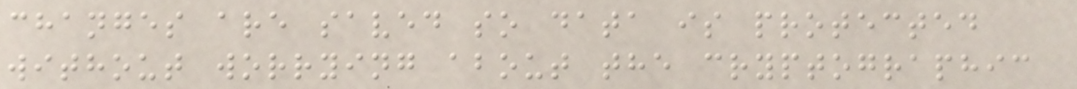changes are saved so data is protected
without worrying about the cryptographic
